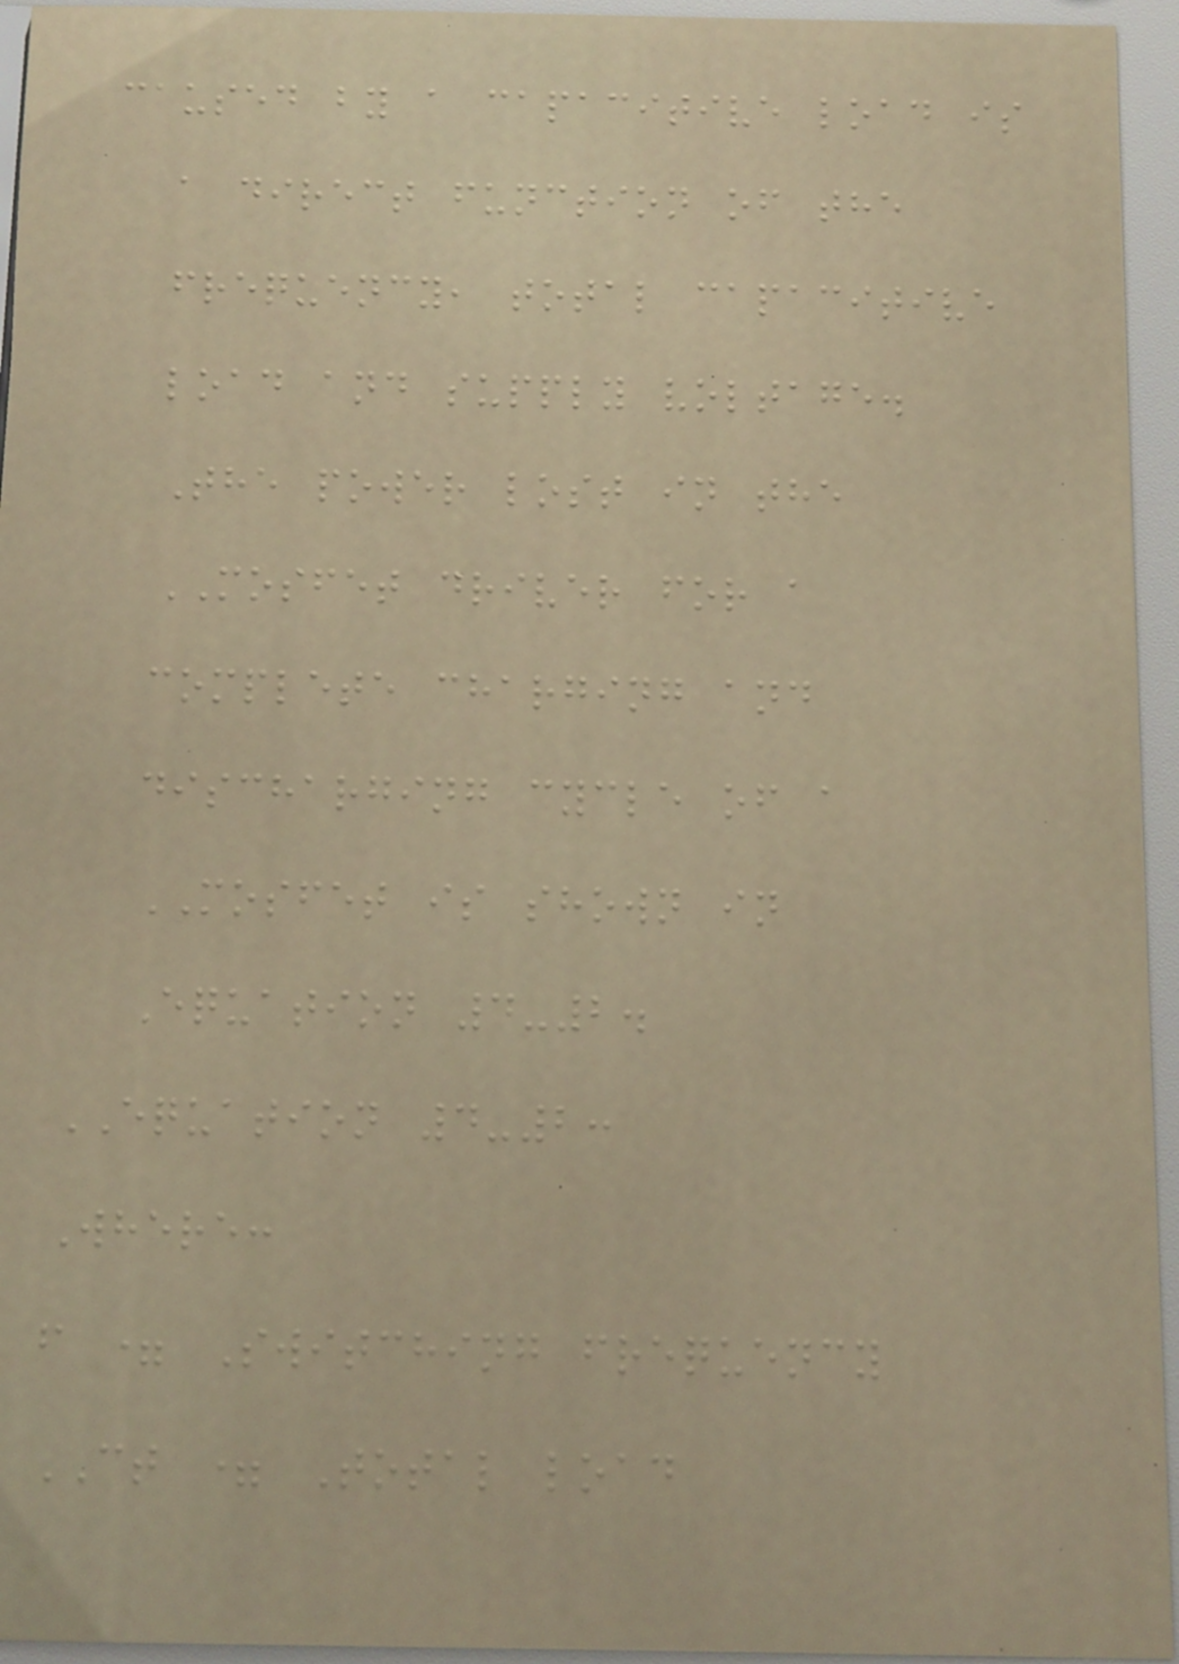caused by a capacitive load is
a direct function of the
frequency, total capacitive
load and supply voltage.
The power lost in the
MOSFET driver for a
complete charging and
discharging cycle of a
MOSFET is shown in
Equation 4-2.
EQUATION 4-2:
Where:
f = Switching frequency
CT = Total load
